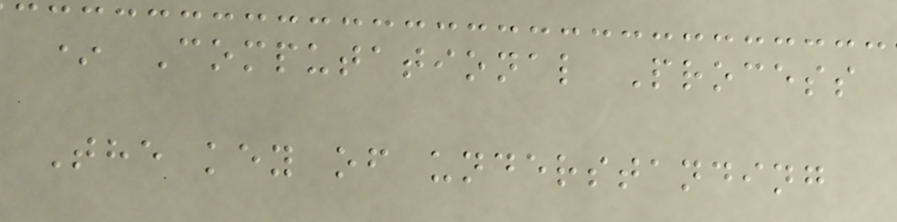* Computational Process
The key of understanding
